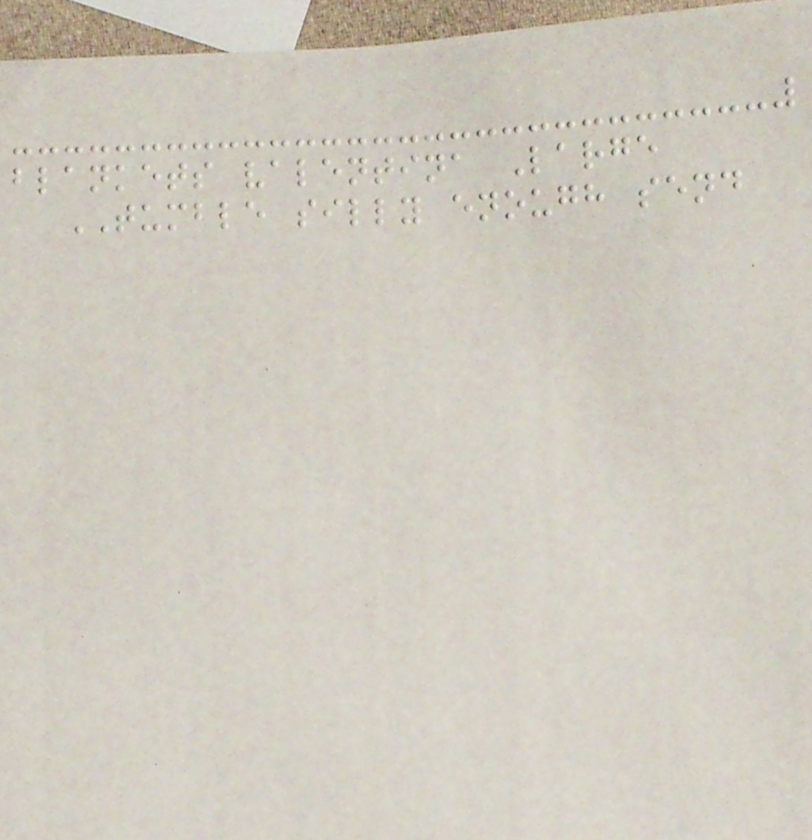blankets valentina Large
TUMBLE silly enough send
